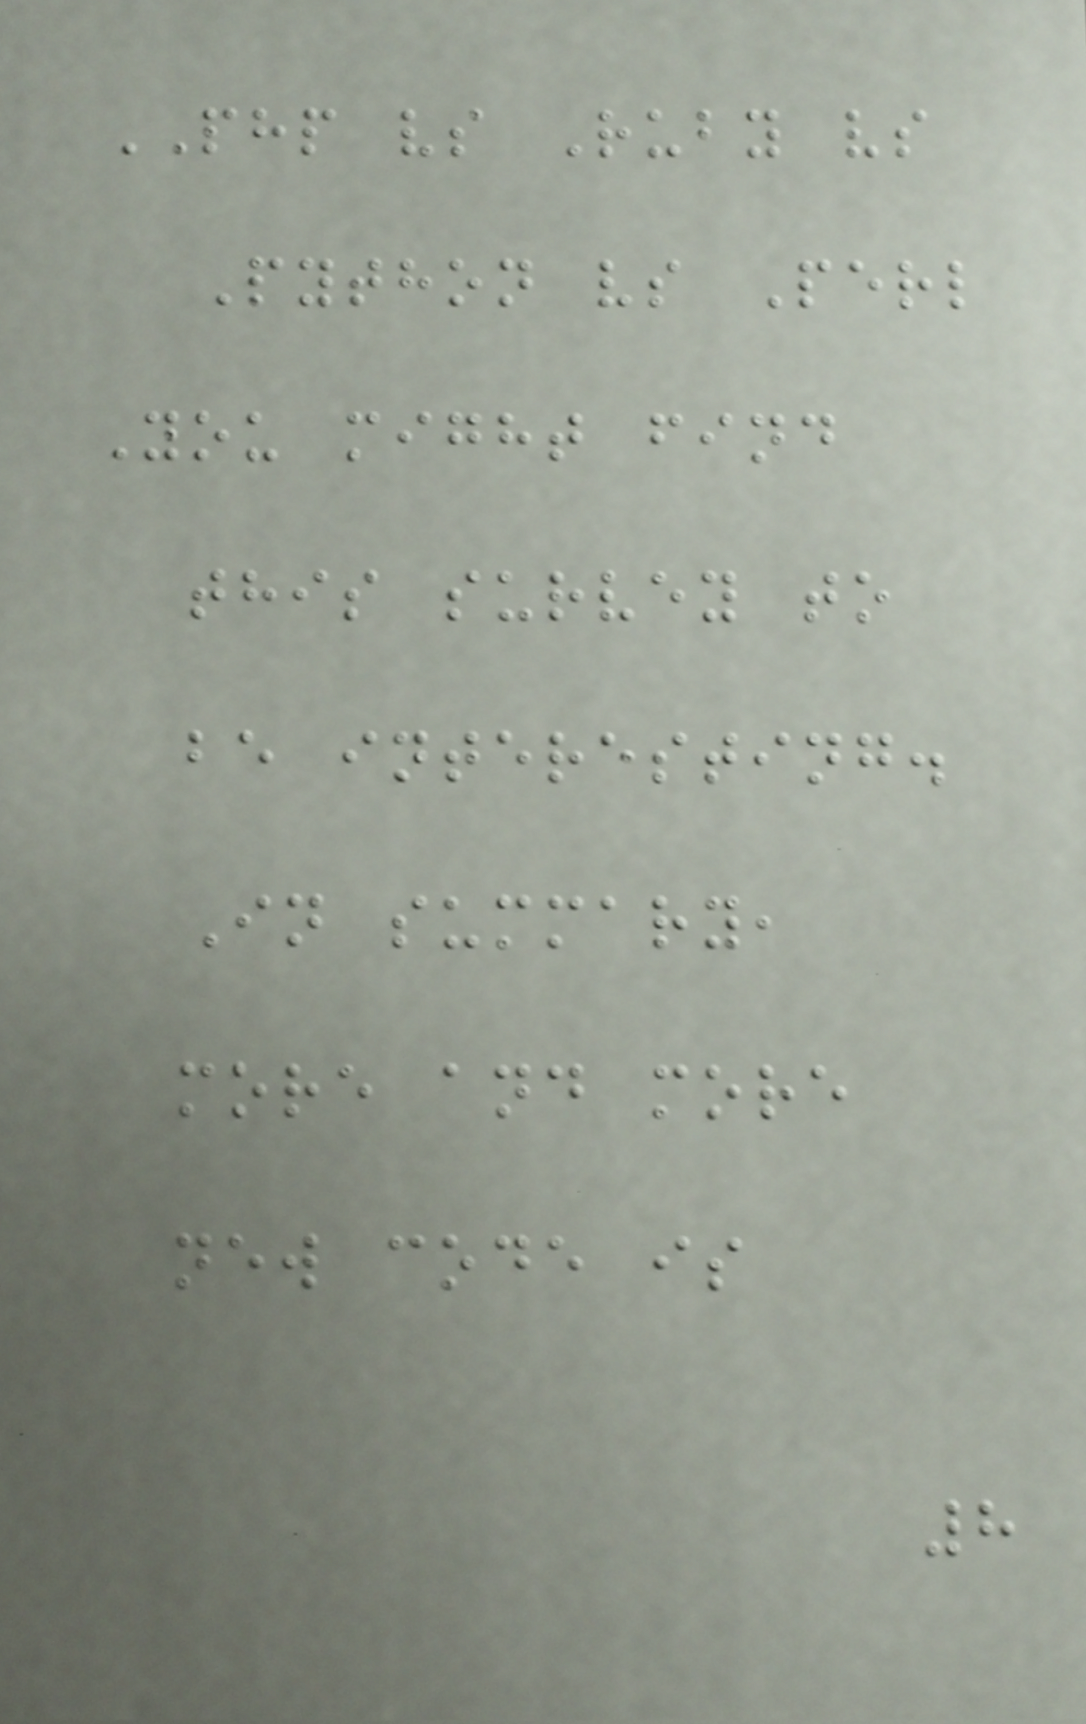PHP vs Ruby vs
Python vs Perl
You might find
this survey to
be interesting.
In summary,
more and more
new code is
8
